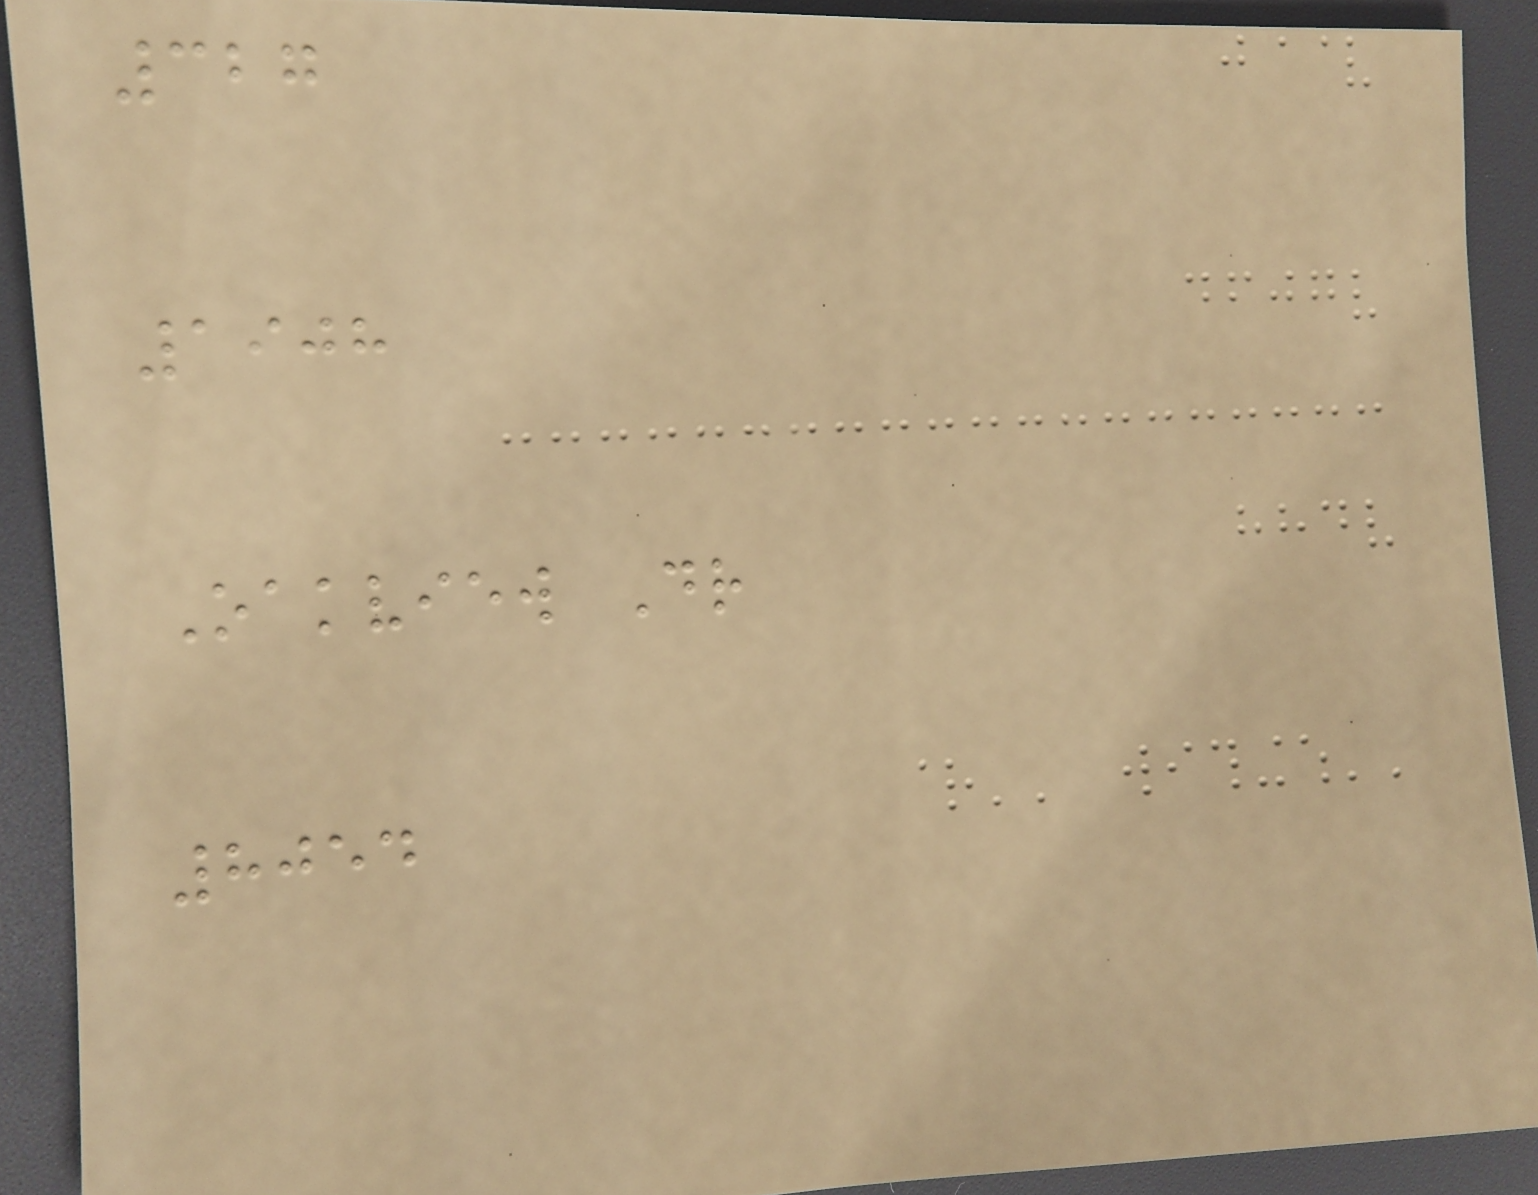327
1908
Oakview Dr
8054
